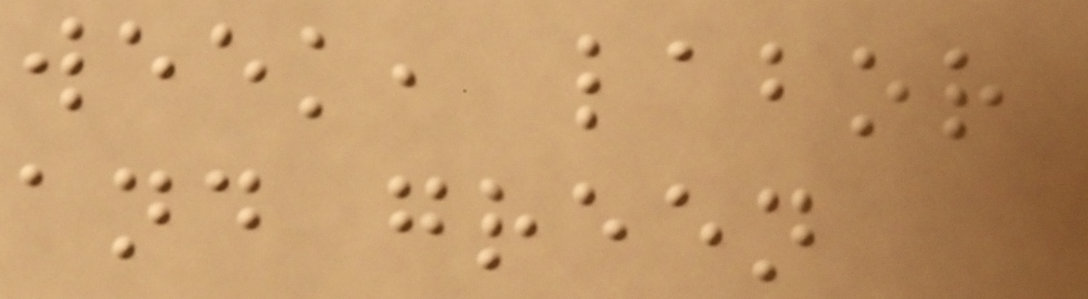week, labor
and green
